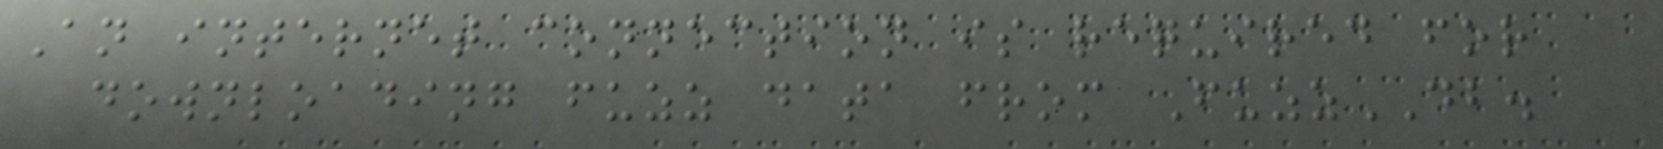An internet connection is required for
downloading fuzz data from FuzzDB.
